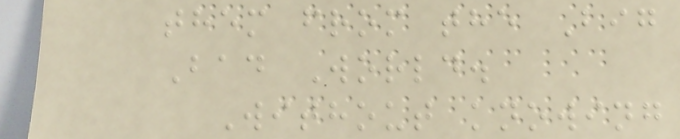them from the Big
Bad World.
Without knowing
